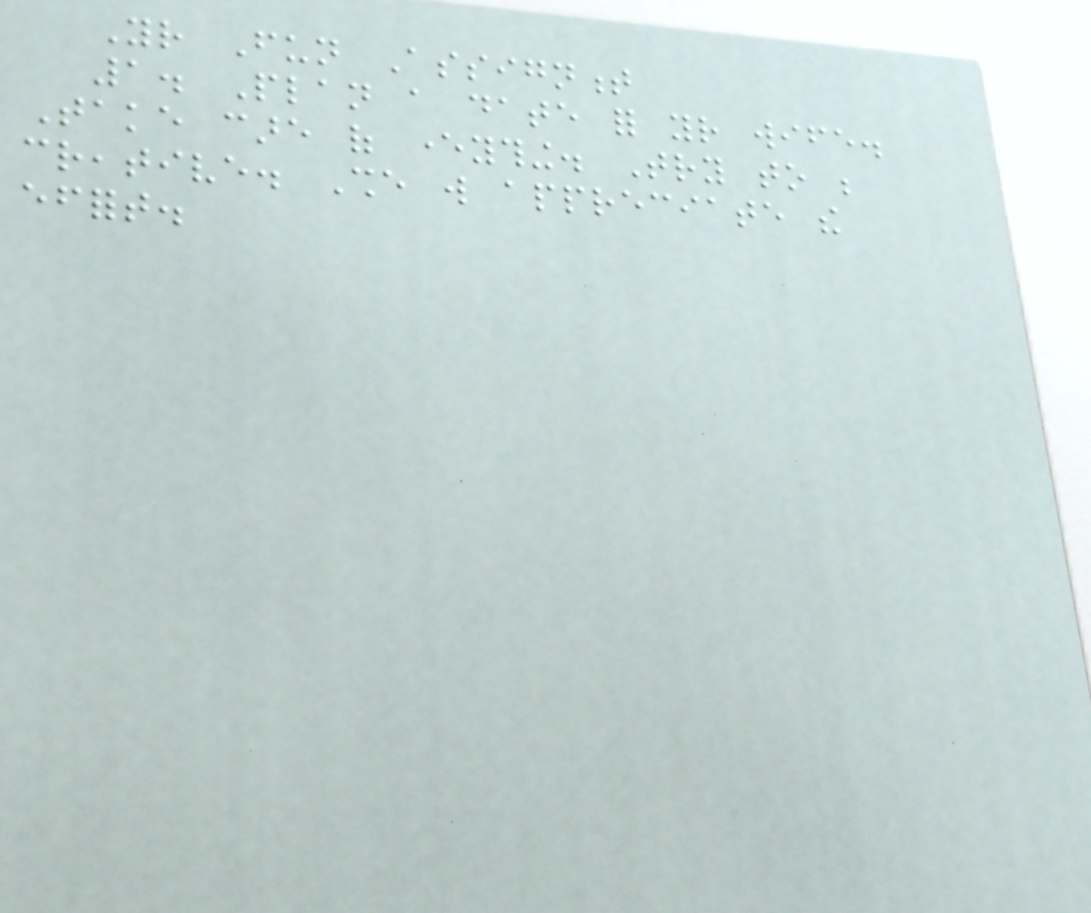Your Fun Assignment
1. Plan a date for your wife.
Take care of everything. Try to be
creative. She will appreciate the
effort.
